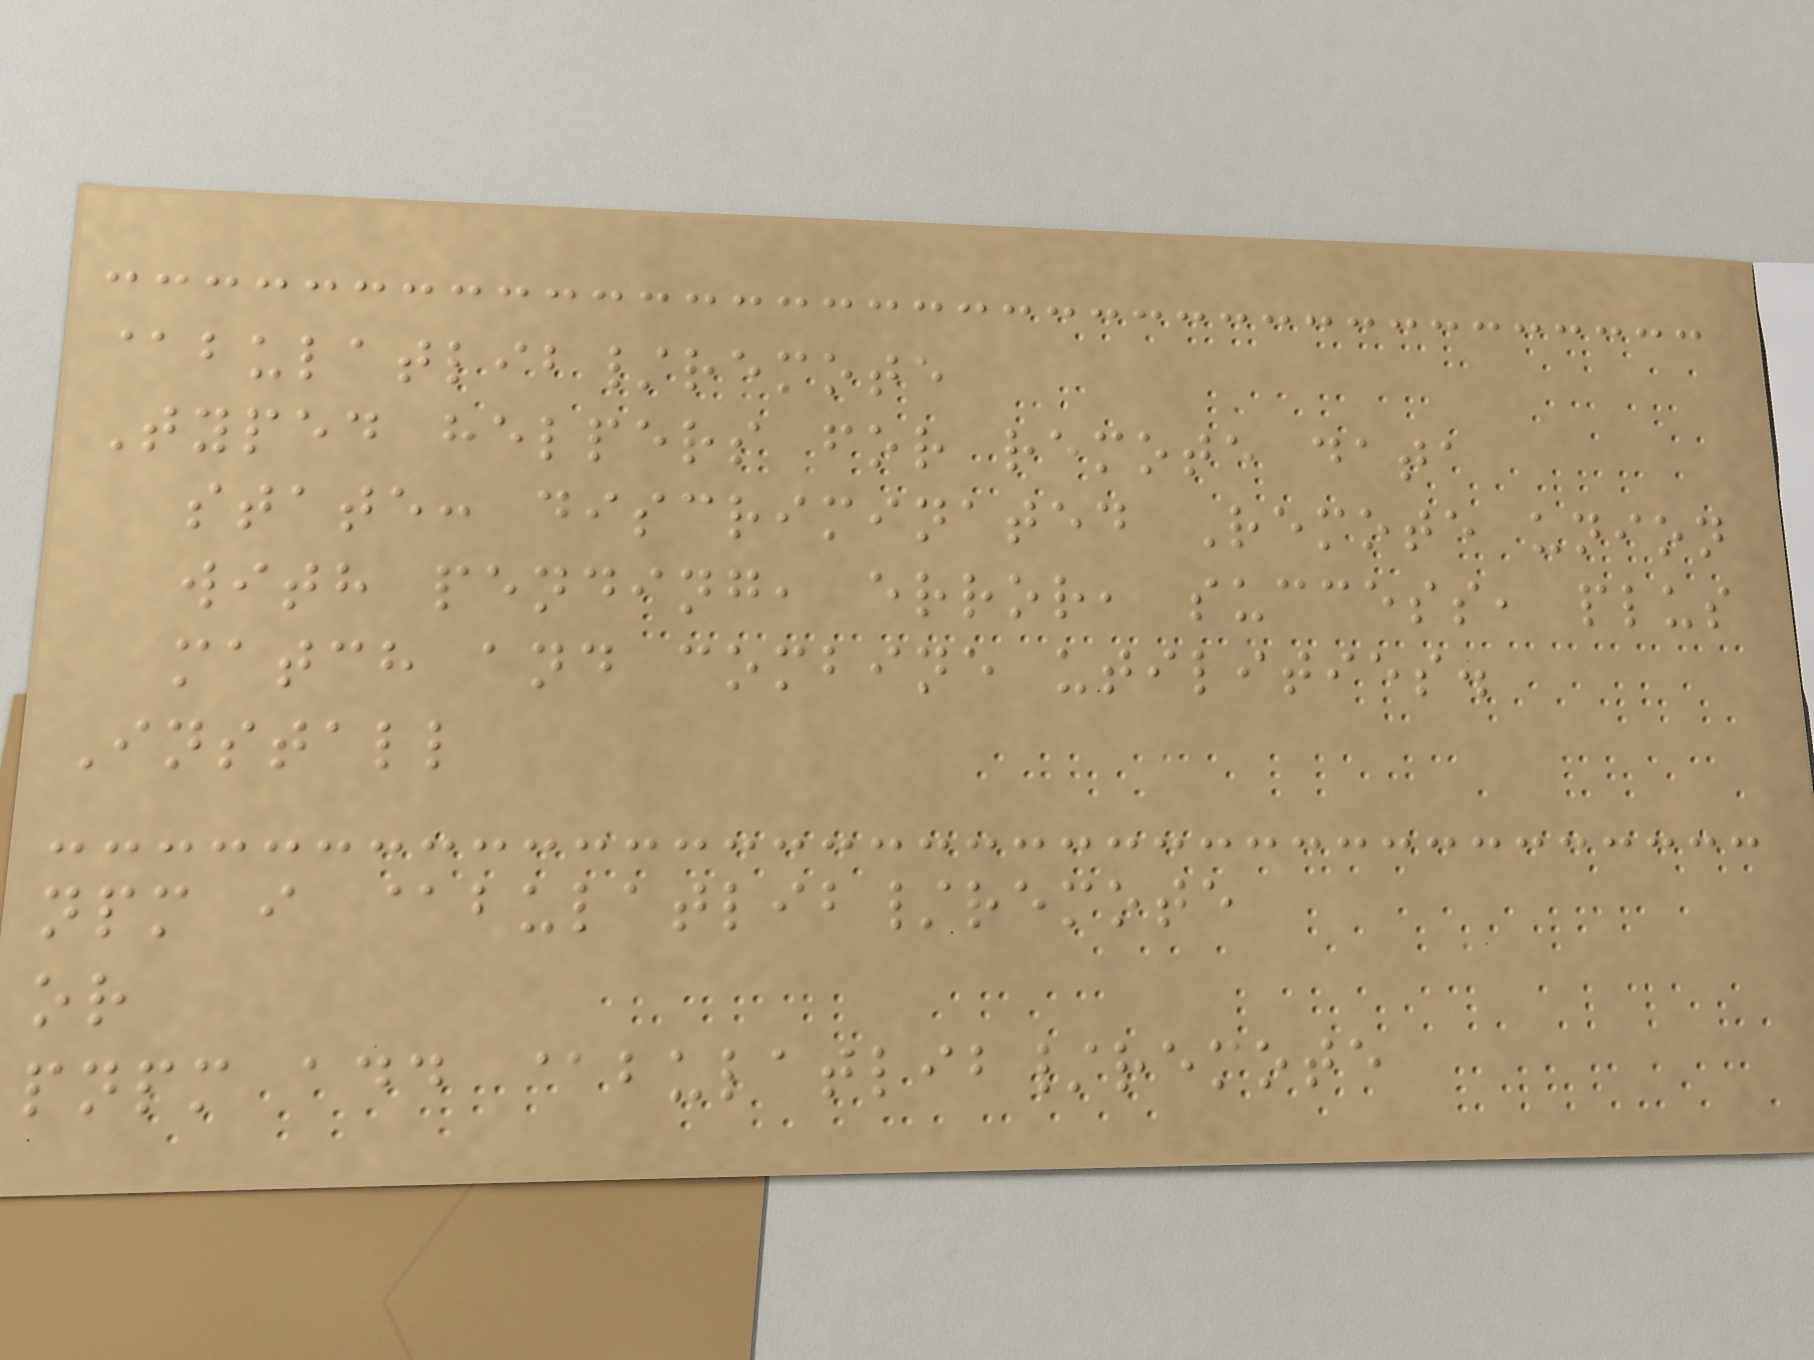@bulatlib/remote
Typed helpers for remote data
state: discriminated Remote union
with pending, error, success, plus
match and combine utilities.
Install
npm i @bulatlib/remote
or
pnpm add @bulatlib/remote
